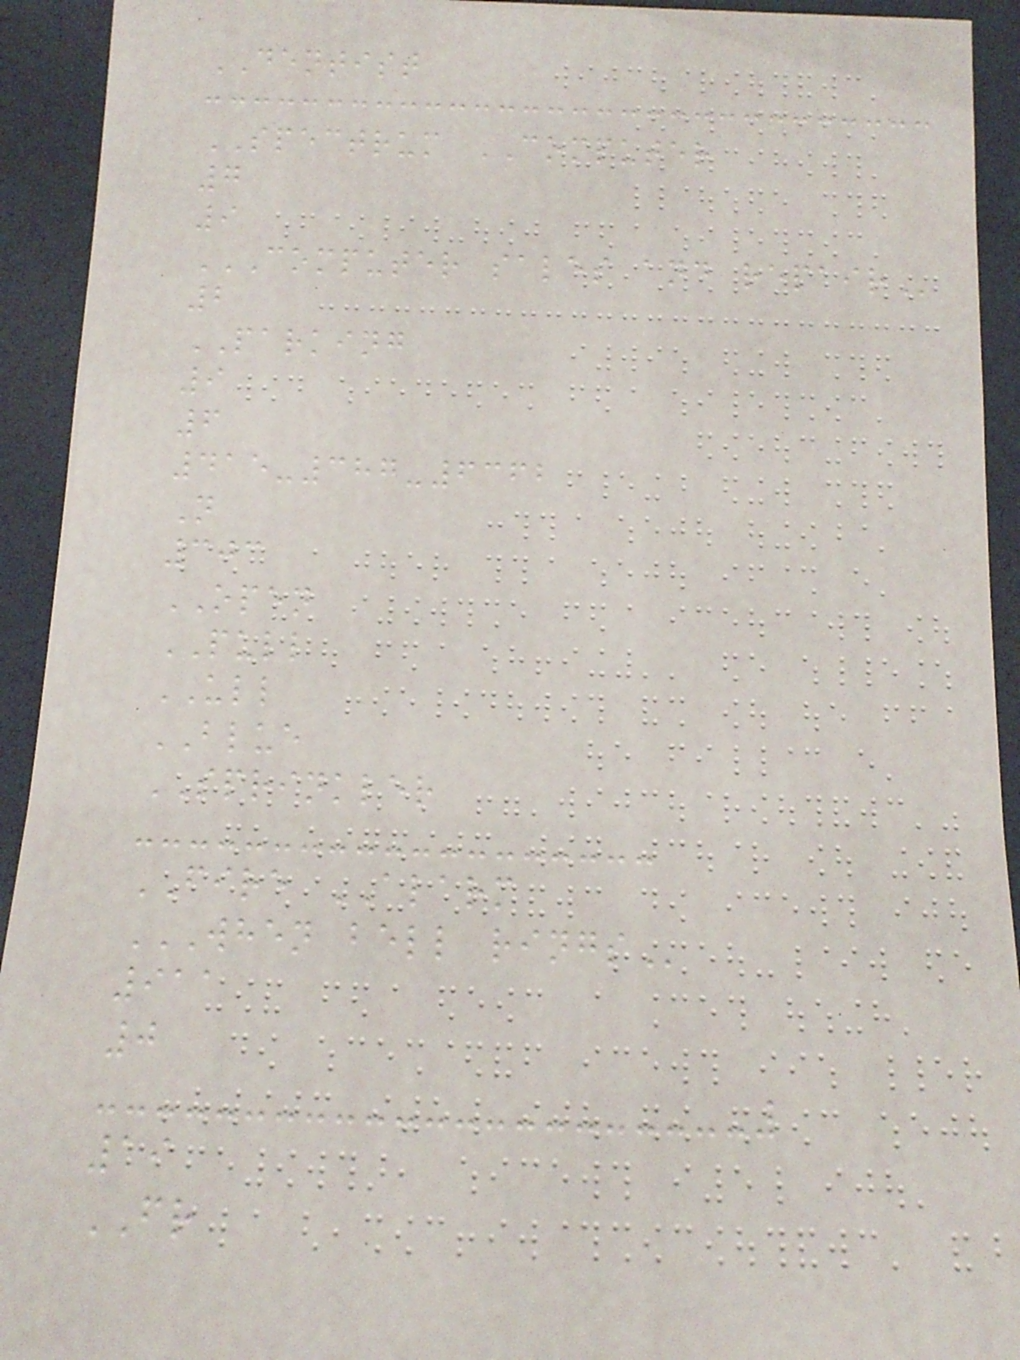DENTIST
SPECTRUM COMPUTER
7
9
COMPUTER SALES AND REPAIR
2
PARKING
9
6
415-387-6362
N
303
OPEN
PULL
ULL
BLUE
SPRINKLER
FIRE ALARM
WHEN BELL RINGS
911
0
19
FR
